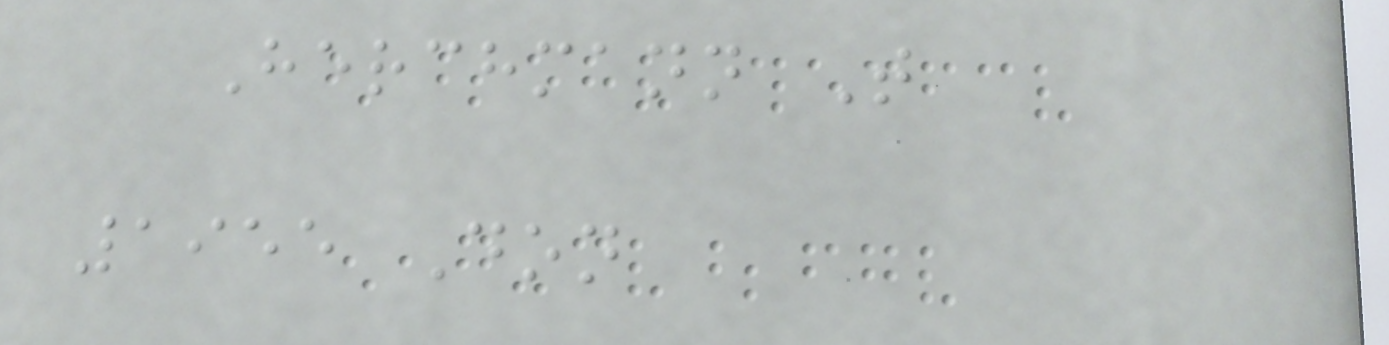Herchmann T
1955 Don
